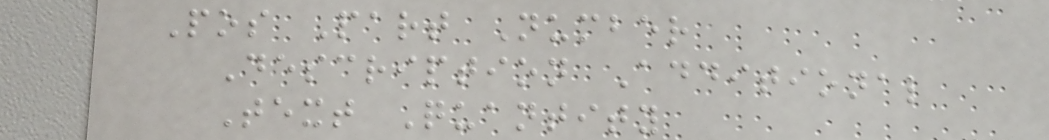Pos Part Number
Description Additional
Text Quantity
